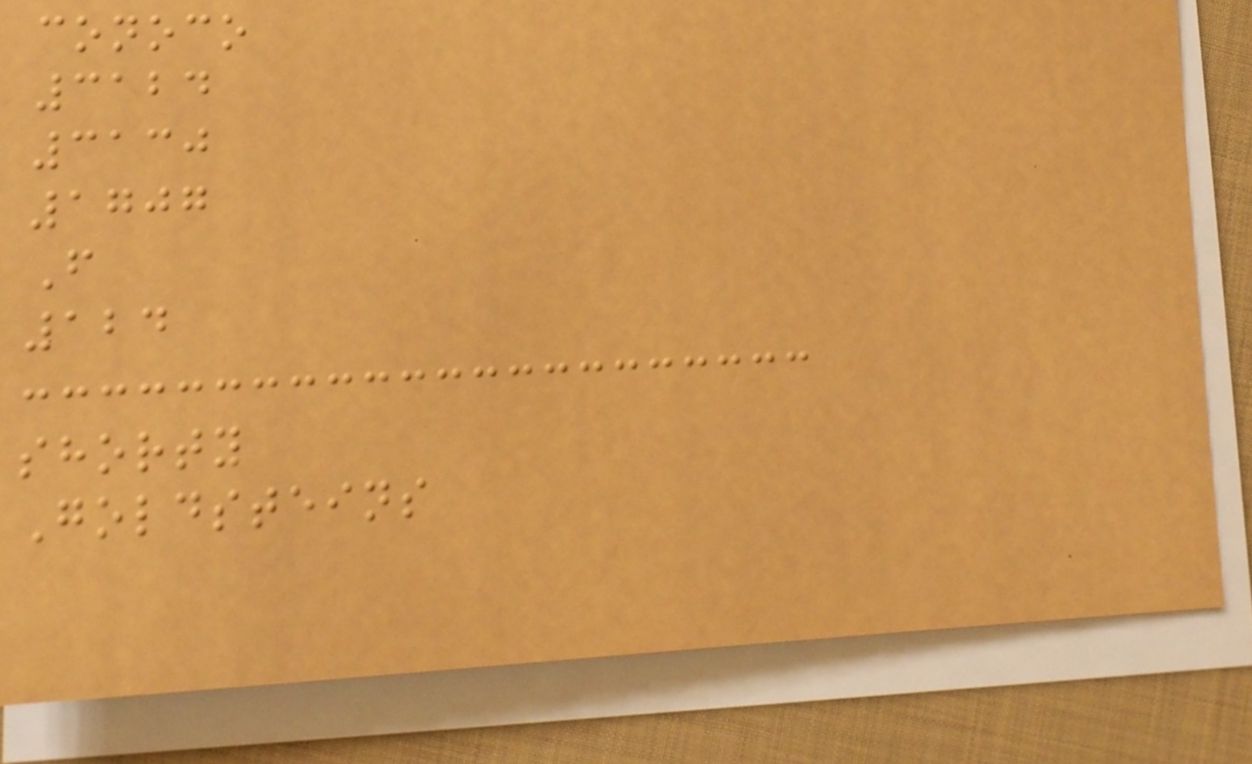conoco
3124
3130
1707
F
124
shorty
Goldsteins
